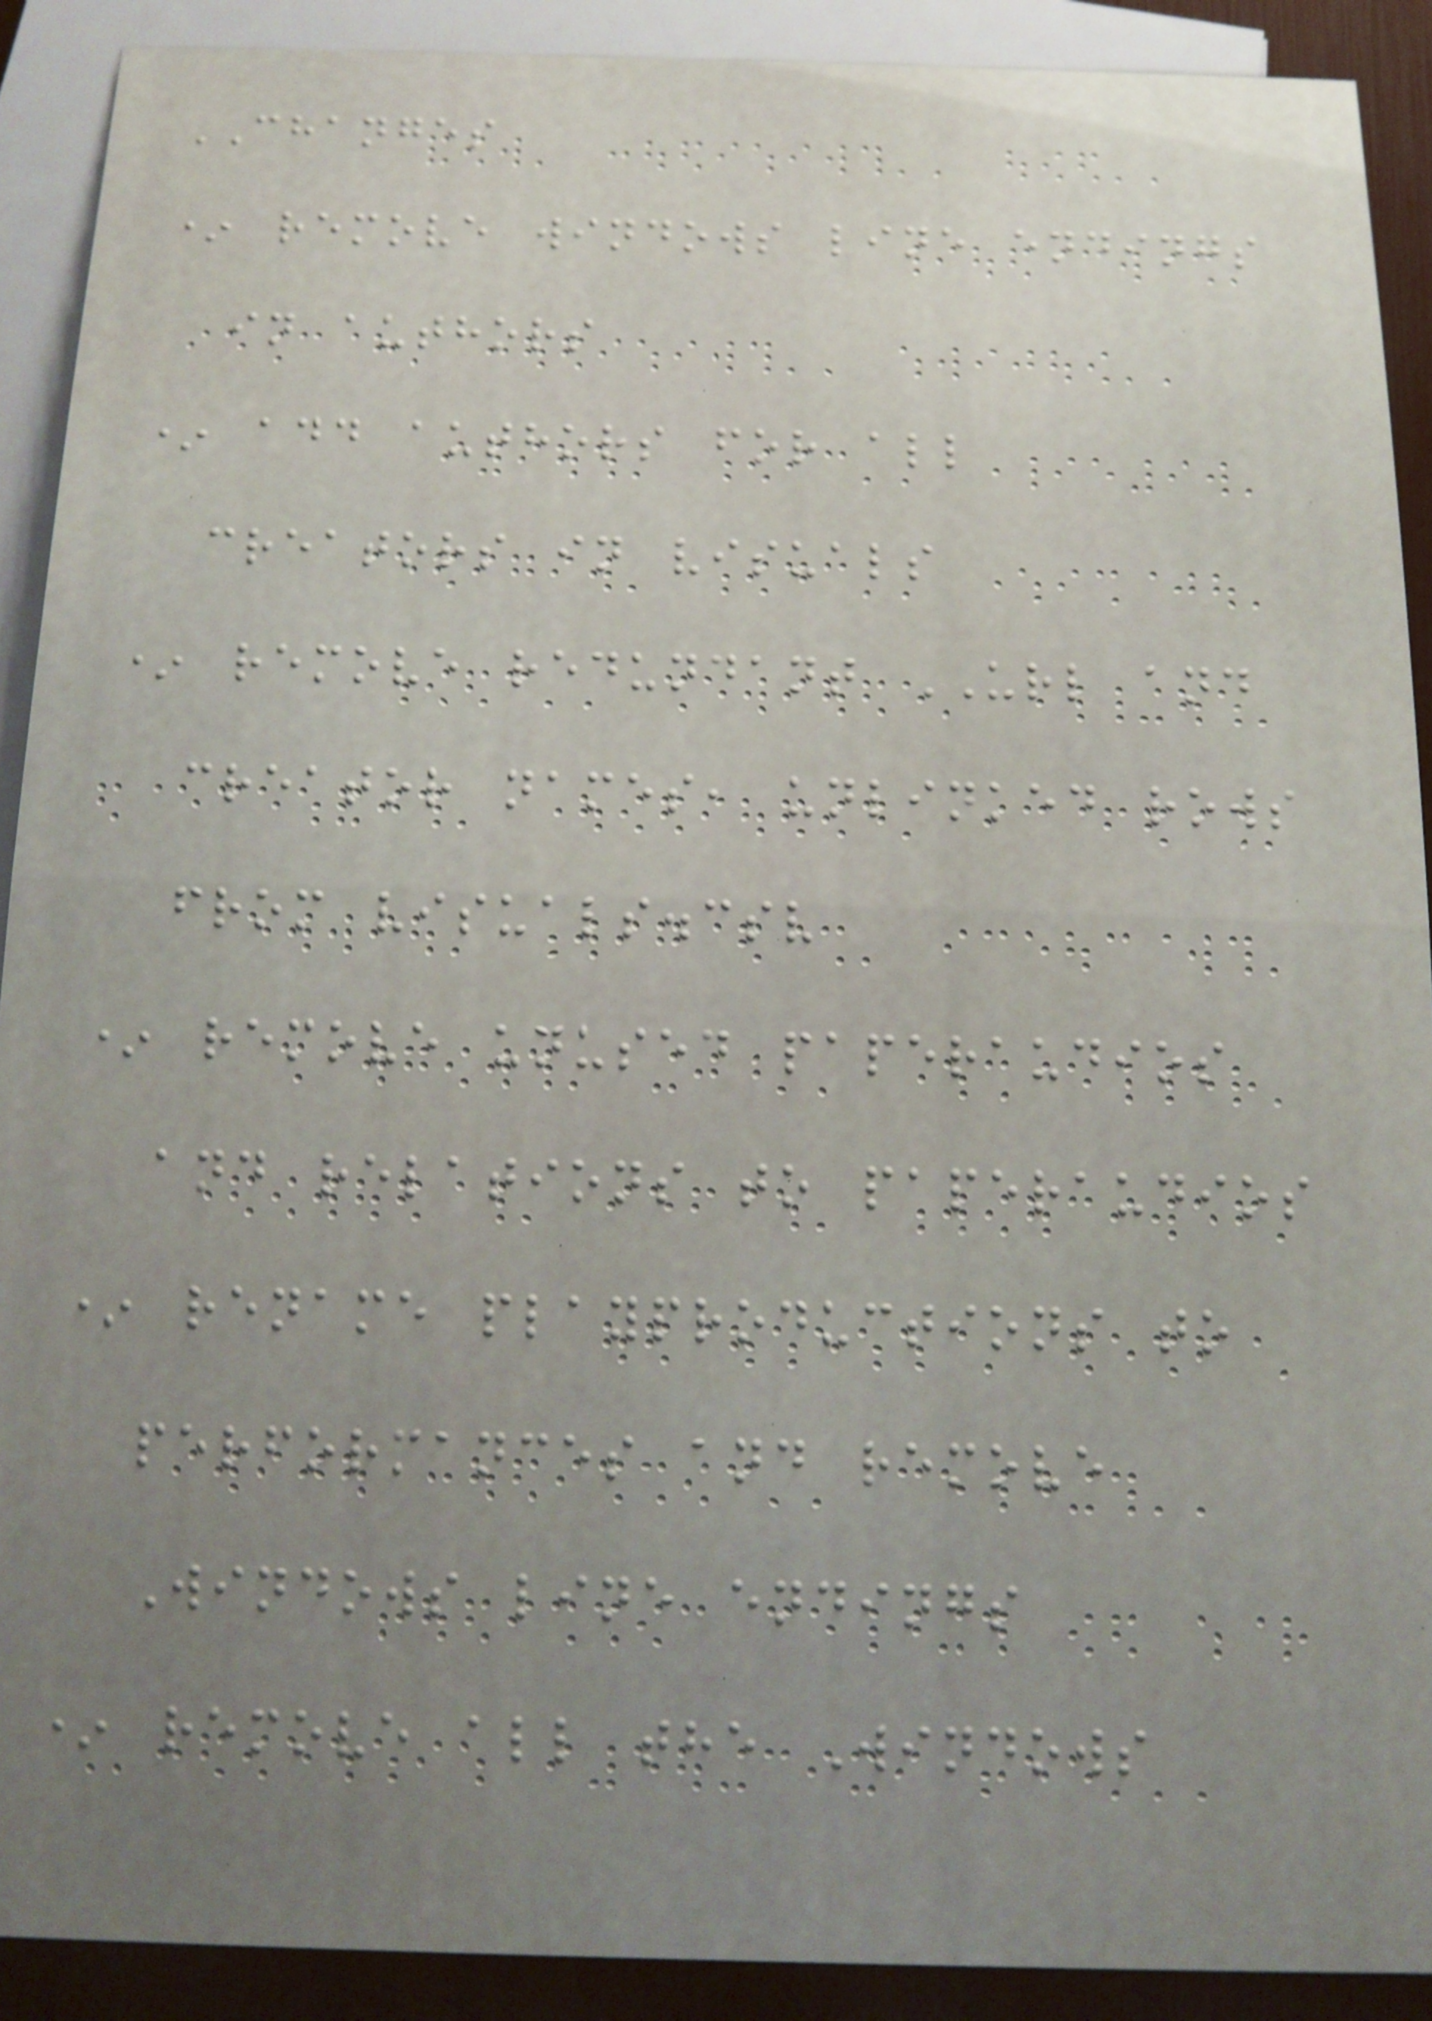CHANGES
* remove windows line endings
in authors
* add authors for all
creators in visuals
* remove redundant URL and
creator names, unlinked rows
from visuals.csv
* remove unused paperaudios
and relations to paperaudios
* rename playproductions to
performances and remove
Windows line endings
* remove all the Windows
